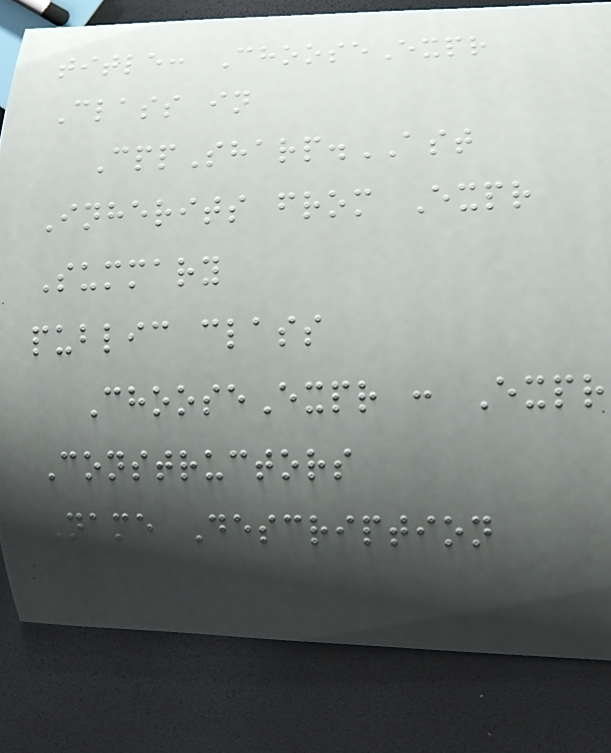title: ChooseExpr
Class in
CppSharp.AST
Inherits from Expr
Summary
public class
ChooseExpr : Expr
Constructors
Name Description
